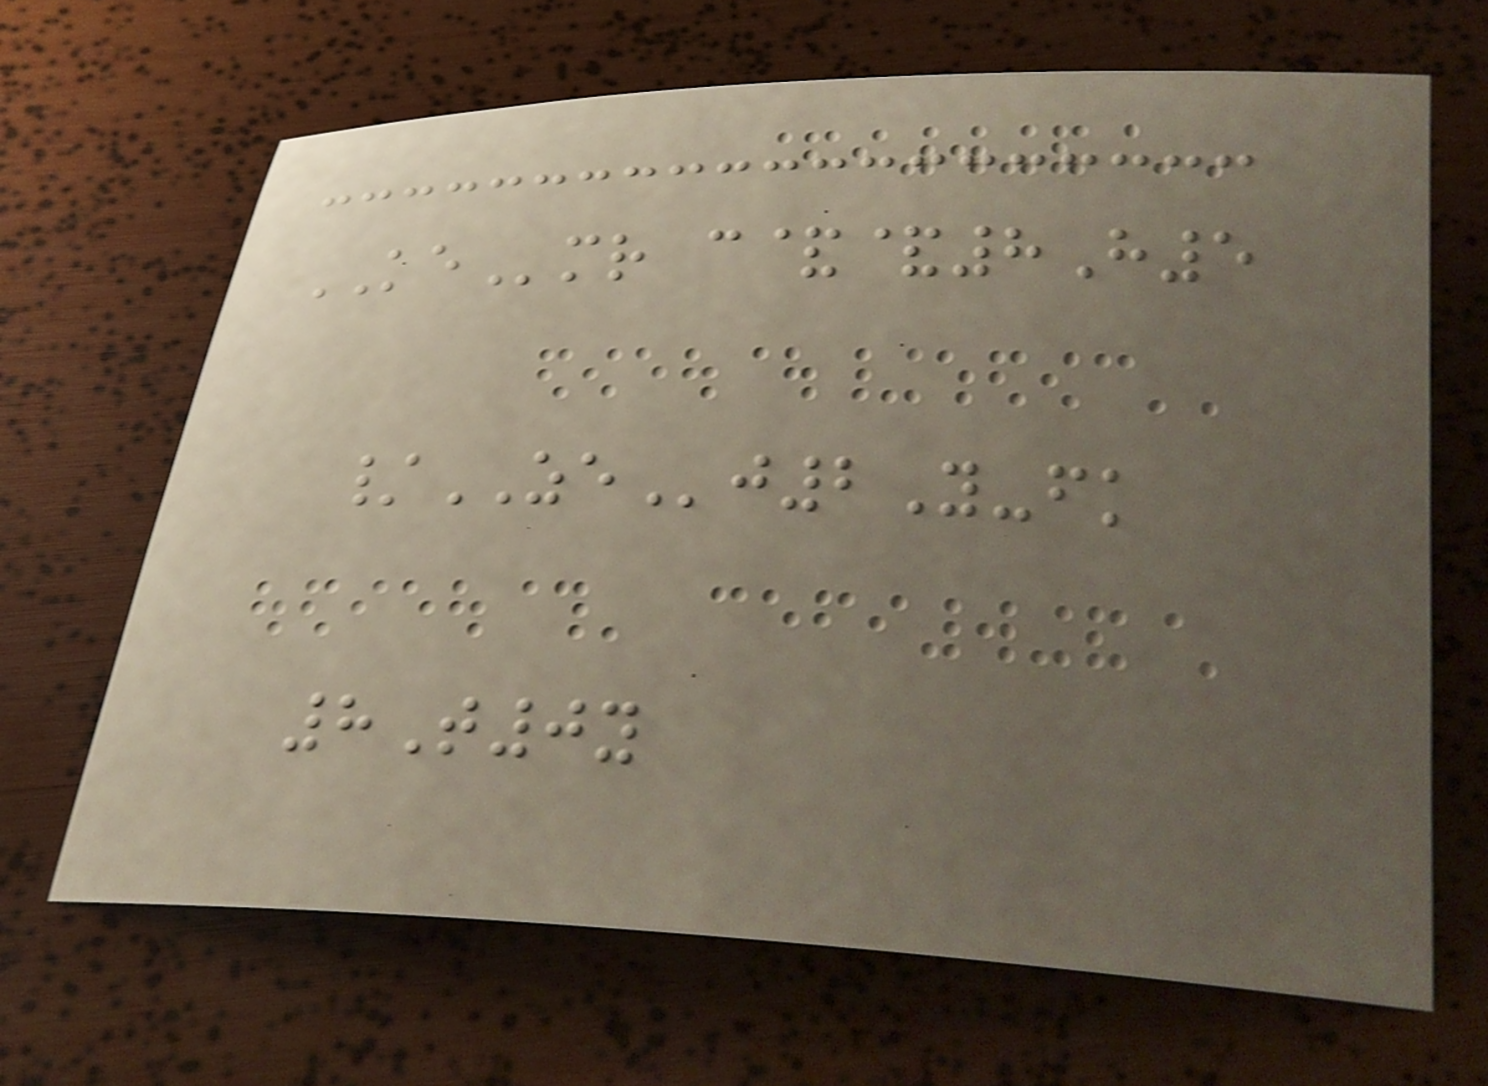KEmr c&&8H5
/ZEj2Y-fk
8T0y
